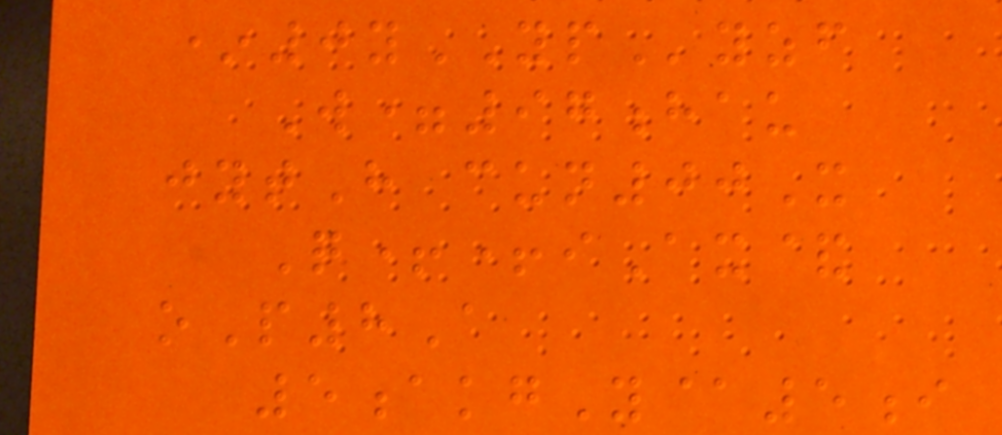*0yYPyzf
W=97hau
jytH cun00X
Q++iAx&
oP8A
5akgY@5i
